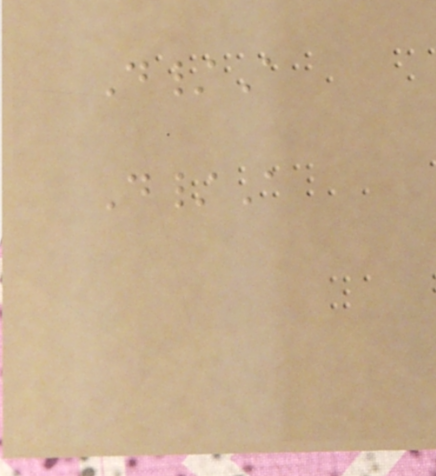D/A
D/A
